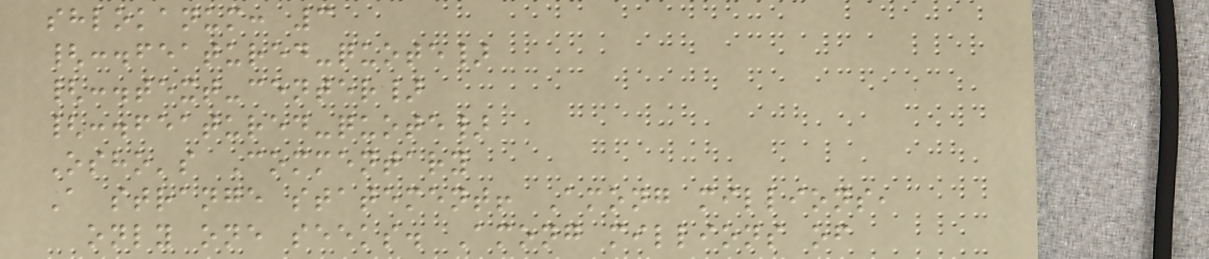shlokanum: 3
{:.featured-quote}
{:.text-center}
{:.featured-quote}
Osho's Commentary
A strange statement! Among millions,
only one seeks. Among millions of
